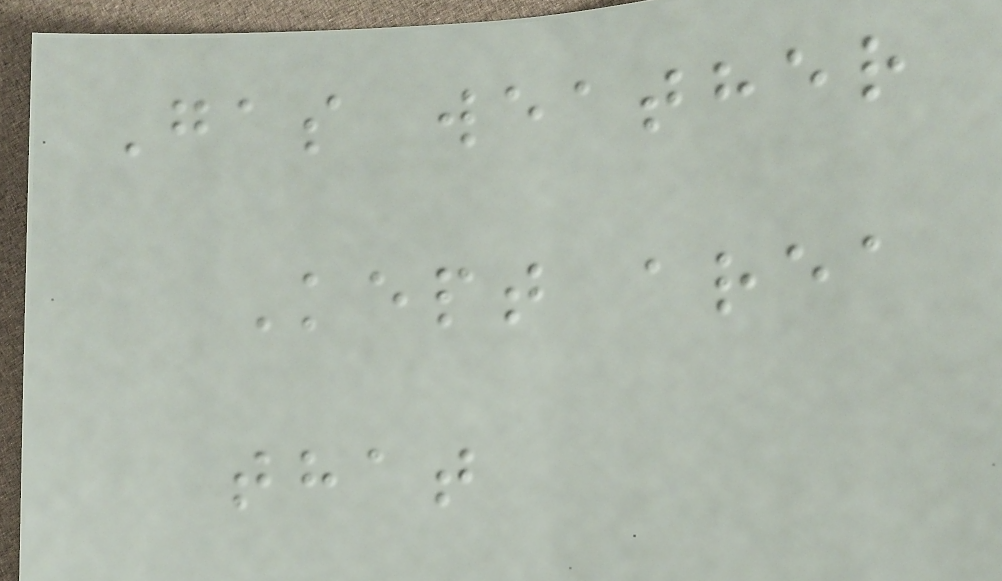Gas weather
Kept area
that
